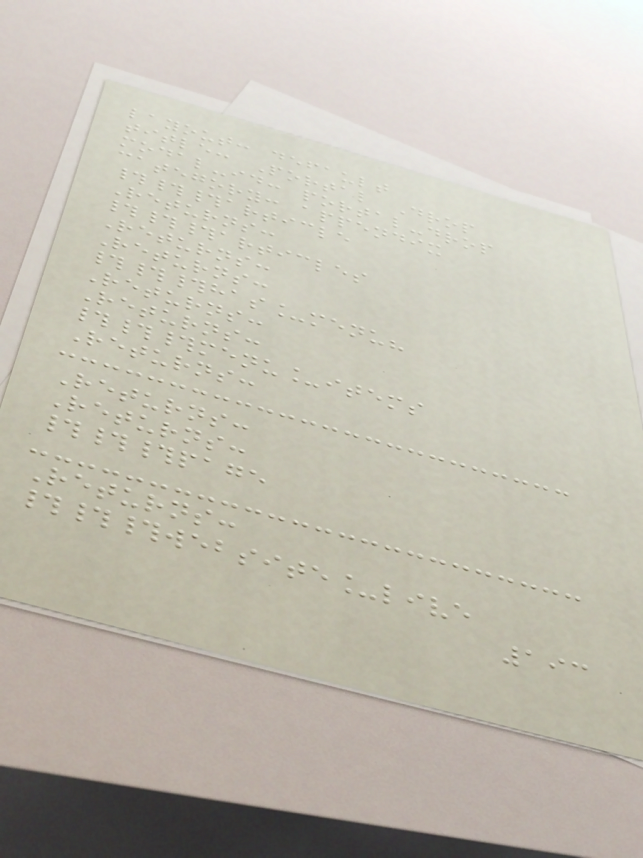layout: default
title: Portal Drop
modal-id: portal-drop
category: appendix
###article
Returns:
###articles
Returns:
Returns:
###has_menu?
Returns:
Returns:
###menu_items
Returns:
Returns:
Returns:
###page
Returns:
###website_live
193
